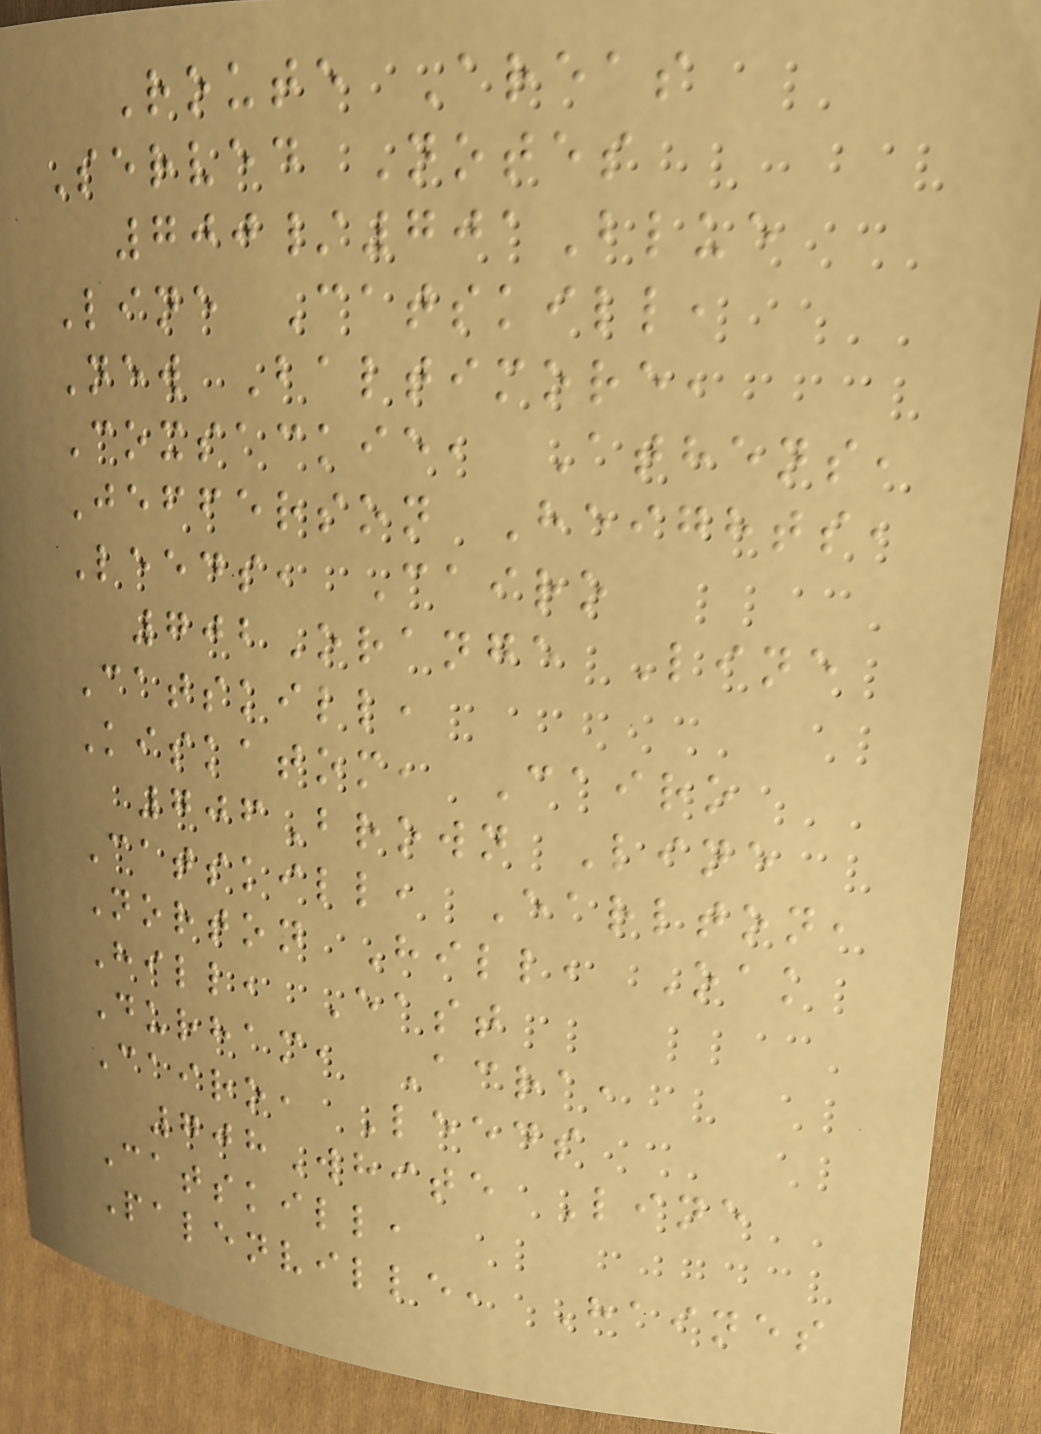Route Areas
Served Notes
700/701Blue
Line Catskill,
New Baltimore,
Coxsackie, Athens,
Jefferson Heights,
Leeds, Cairo
702Orange Line
Catskill,
Kiskatom, Cairo
706Brown Line
Catskill, Earlton,
Norton Hill, Oak
Hill, East
Durham, Acra,
Cairo, Leeds
708White Line
Catskill,
Palenville, Haines
